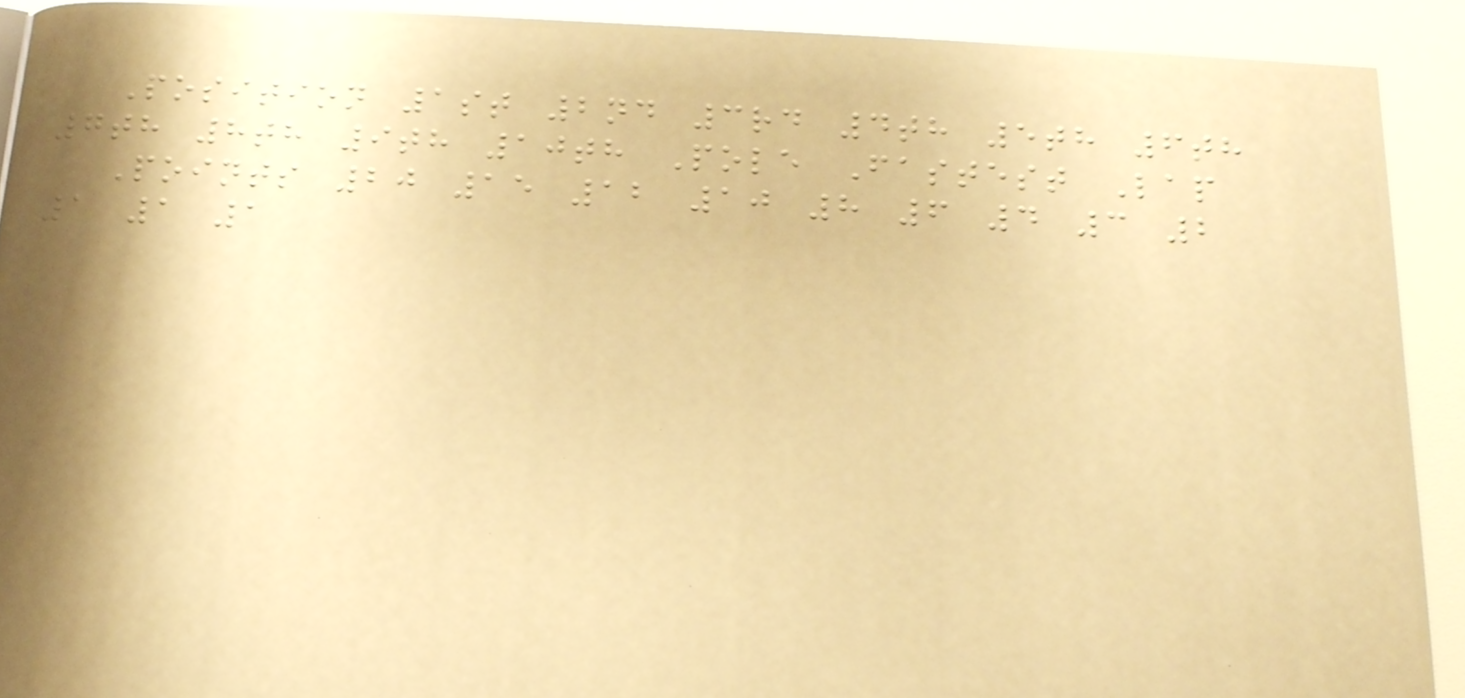Position 1st 2nd 3rd 4th 5th 6th
7th 8th 9th 10th Pole Fastest Lap
Points 20 15 12 10 8 6 4 3 2
1 1 1
